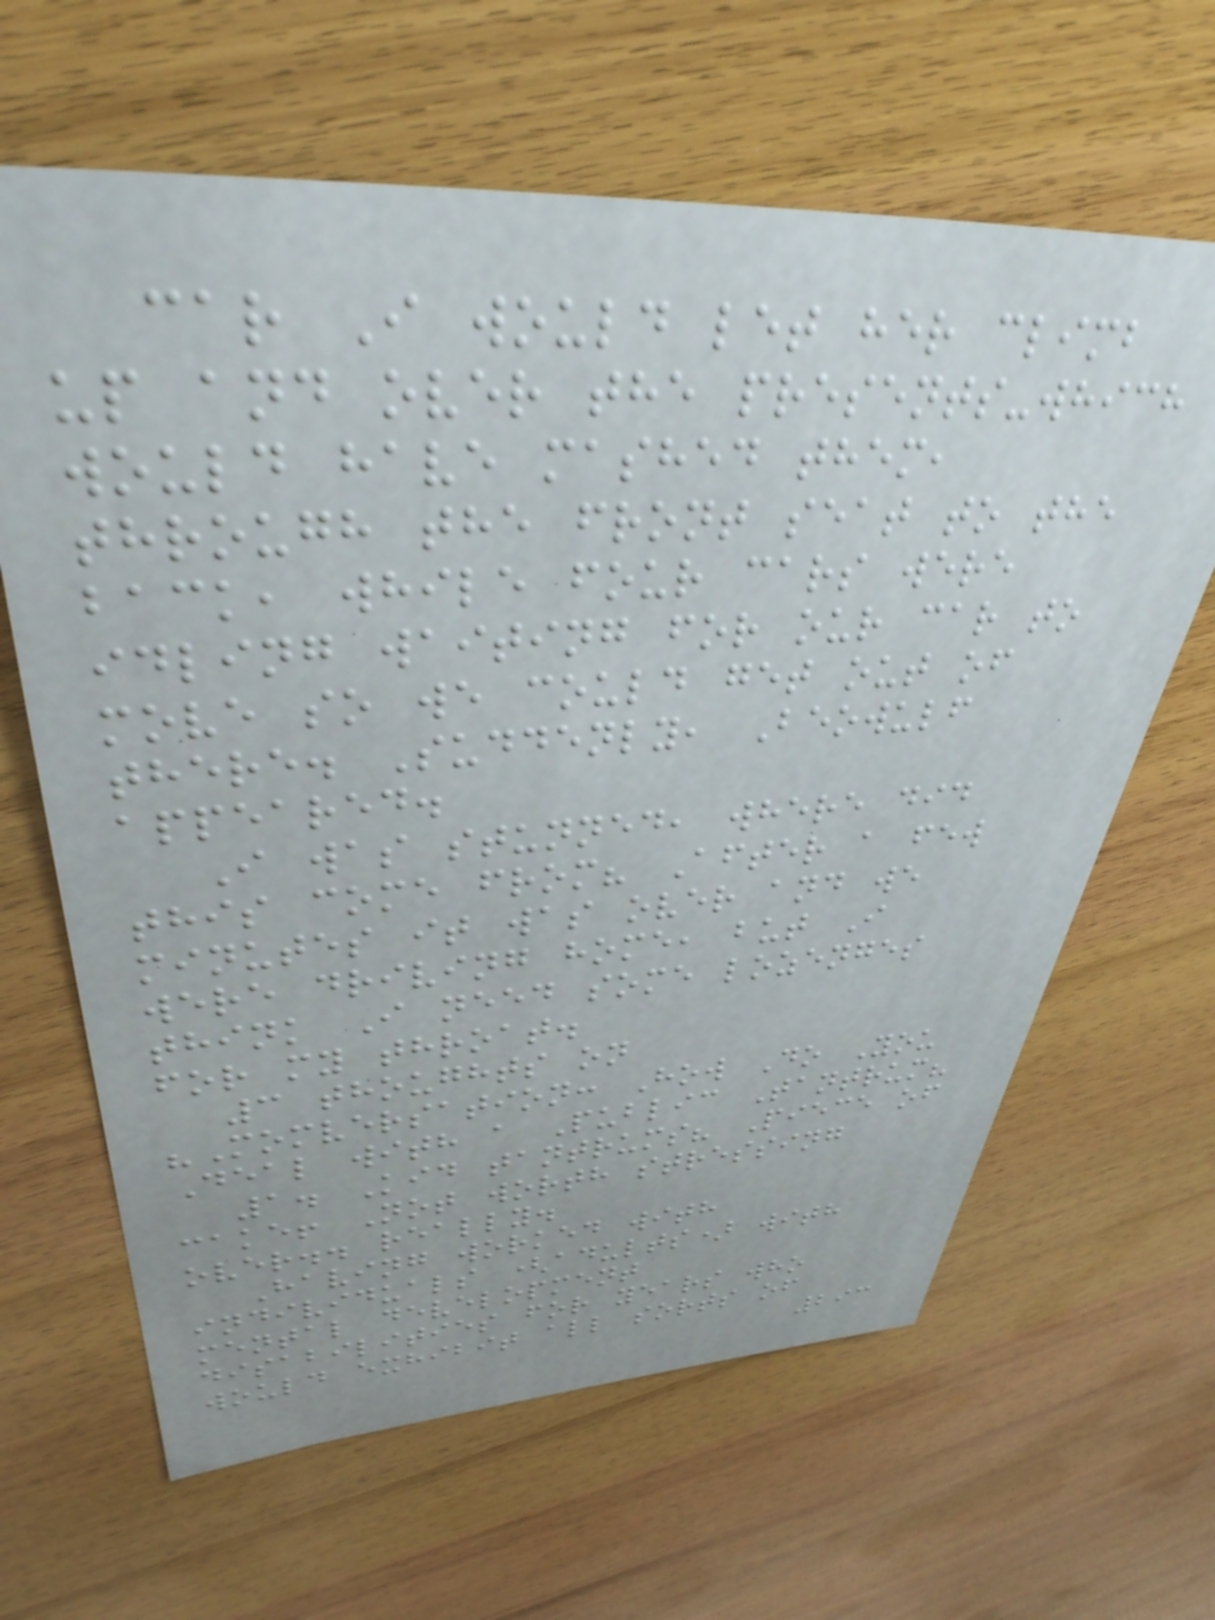car I would let her climb
up and over the presents-which
would have mashed them,
through the front seat to the
back, while four cars were
idling waiting for our car to
move so we could get out of
there. Suddenly, Beowulf
appeared.
I was stunned, where did
this come from? After a few
minutes it was over and we
were driving home, but I
think I need some lozenges
for my throat.
3 thoughts on
"Momversation: How Do You
Deal with a Public Tantrum?
1. Kid tantrums? Piece of
cake! Not worth stressing
over.. really.
Having worked with
individuals (adults) with
mental development
disabilities for years who
would exhibit all sorts of
293
